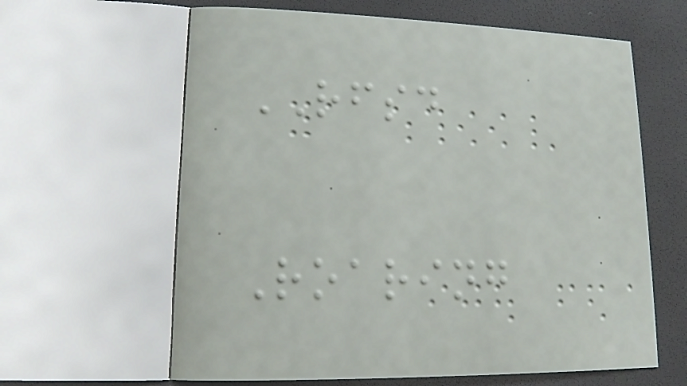RFSD
Roaring
